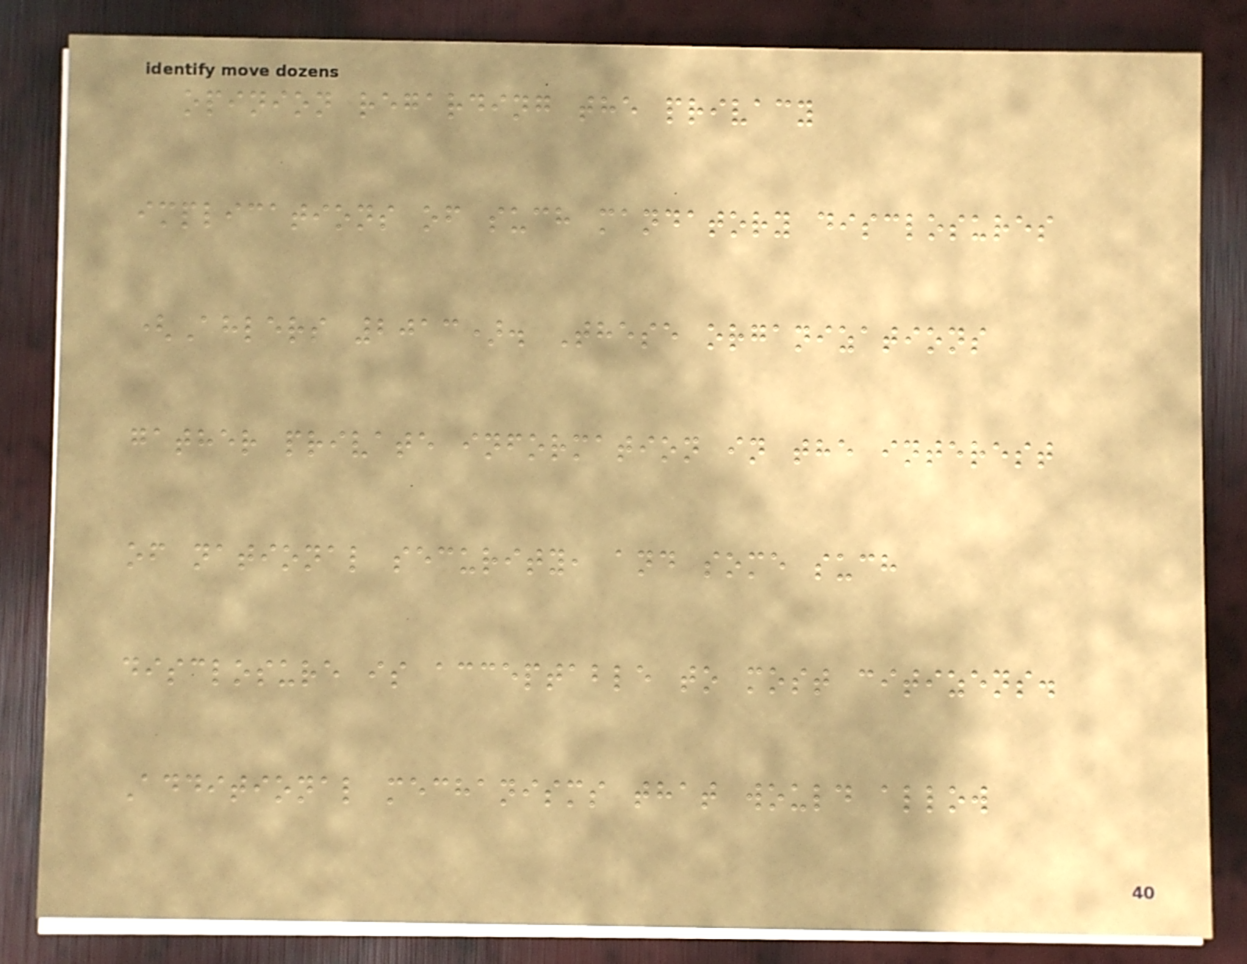opinion regarding the privacy
implications of such mandatory disclosures
(Ahlers 2013). These organizations
gather private information in the interest
of national security, and some such
disclosure is acceptable to most citizens.
Additional mechanisms that would allow
